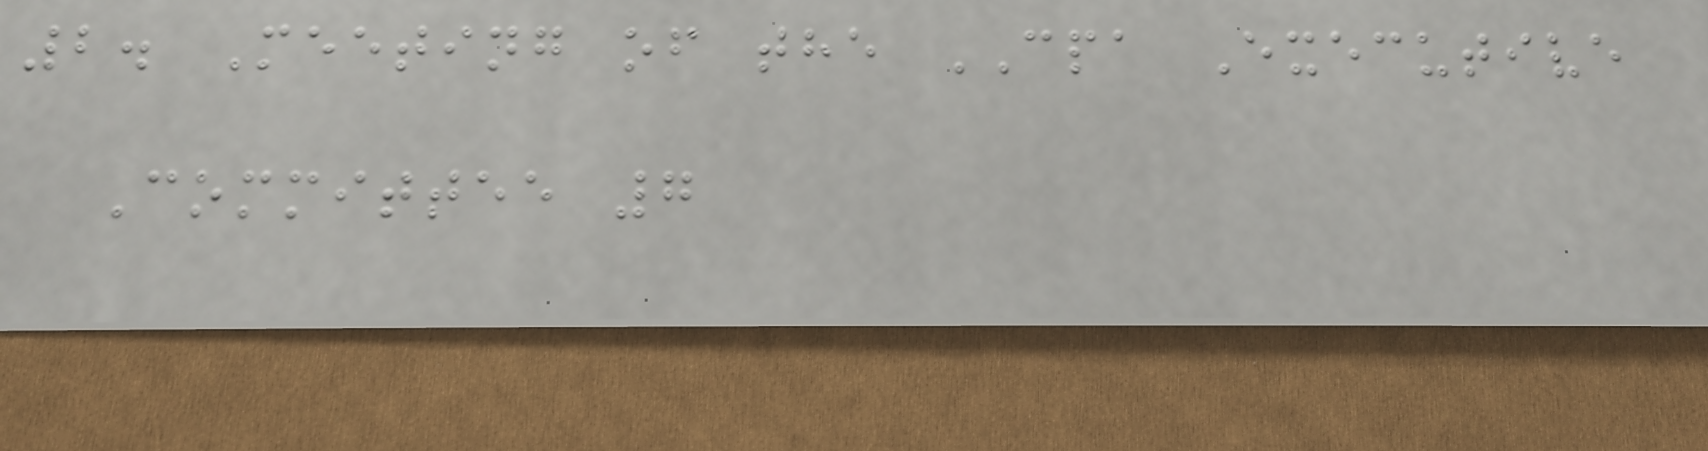2. Meeting of the CPA Executive
Committee 7
